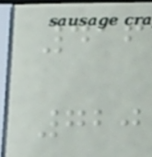416
720
